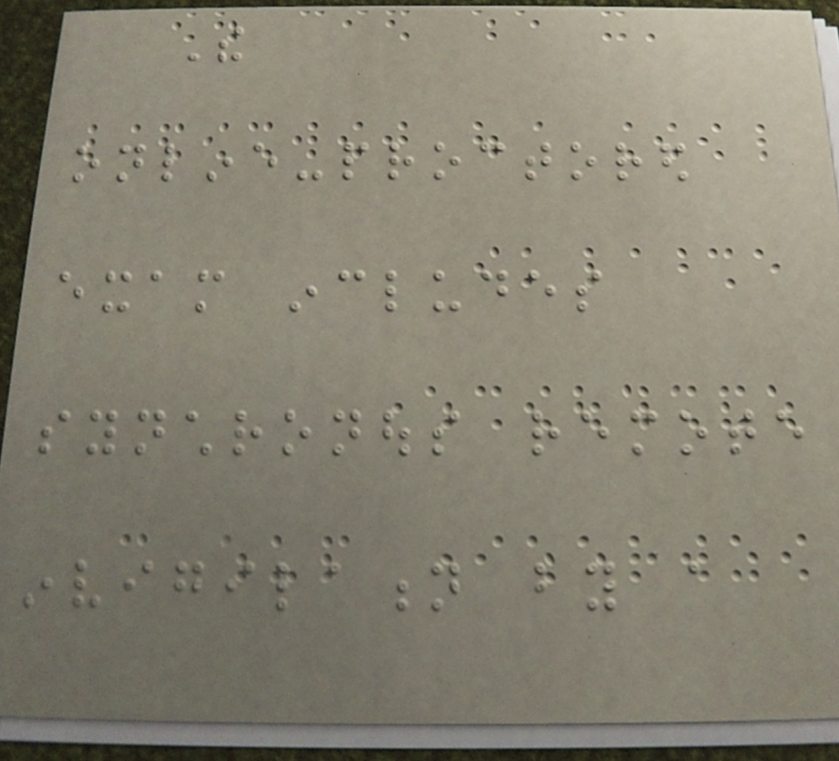The
online-proctored
exam includes
synchronous remote
invigilation by a
